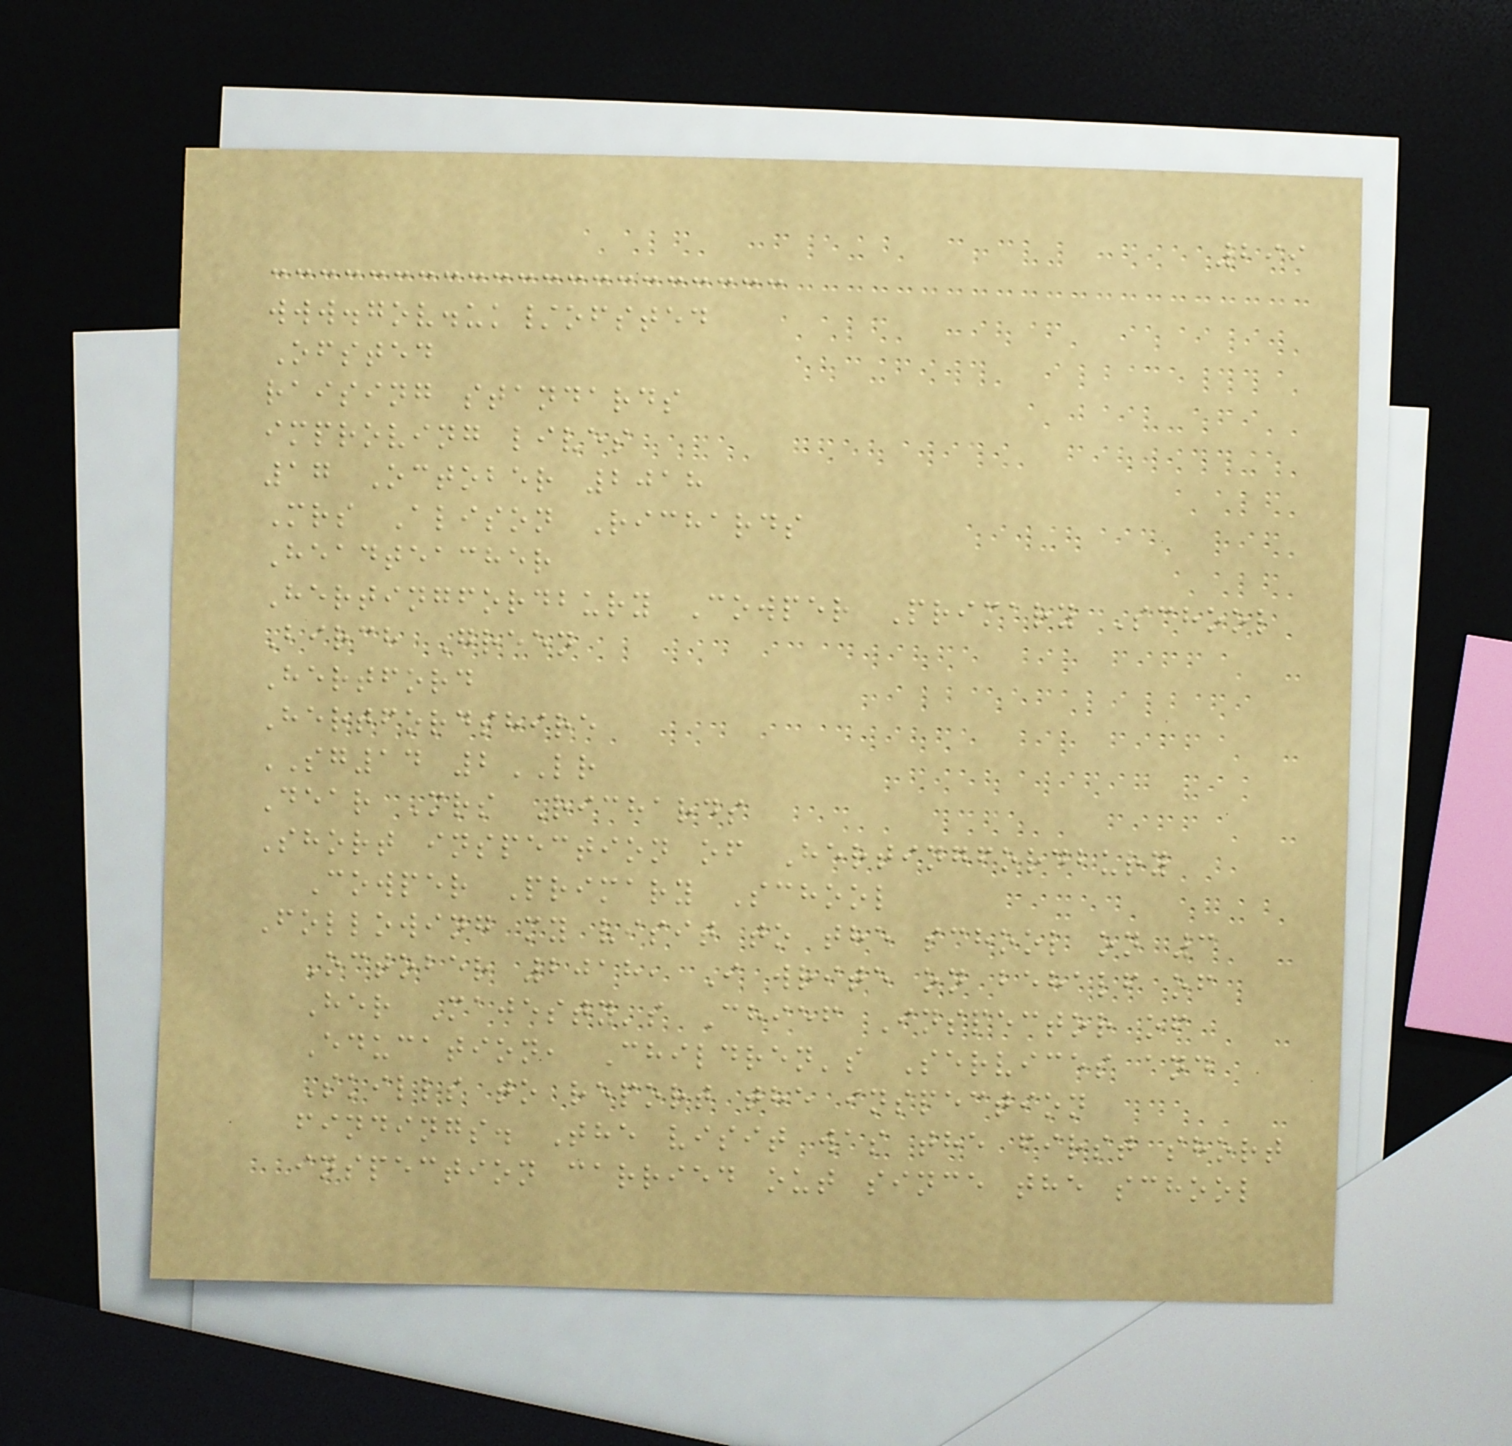299
www.gov.uk/ofsted
Ofsted
raising standards
improving lives
17 October 2018
Mrs Alison Richards
Headteacher
Hertingfordbury Cowper Primary School
Birch Green
Hertford
Hertfordshire
SG14 2LR
Dear Mrs Richards
Short inspection of Hertingfordbury
Cowper Primary School
Following my visit to the school on 3
October 2018, I write on behalf of
Her Majesty's Chief Inspector of
Education, Children's Services and
Skills to report the inspection
findings. The visit was the first short
inspection carried out since the school
